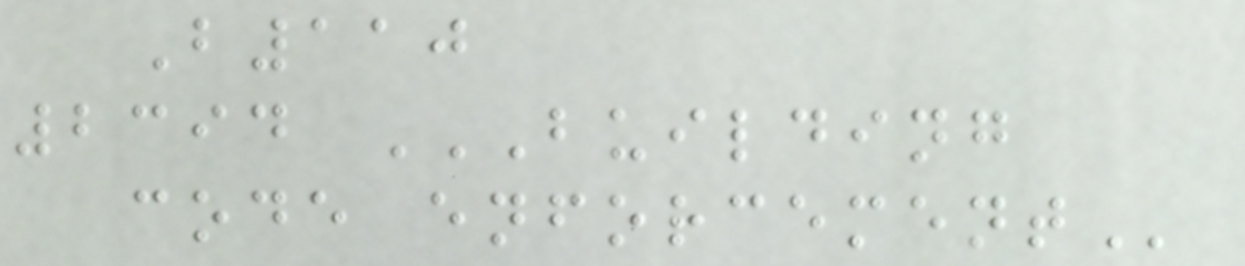B110
2394 BUILDING
CODE ENFORCEMENT
